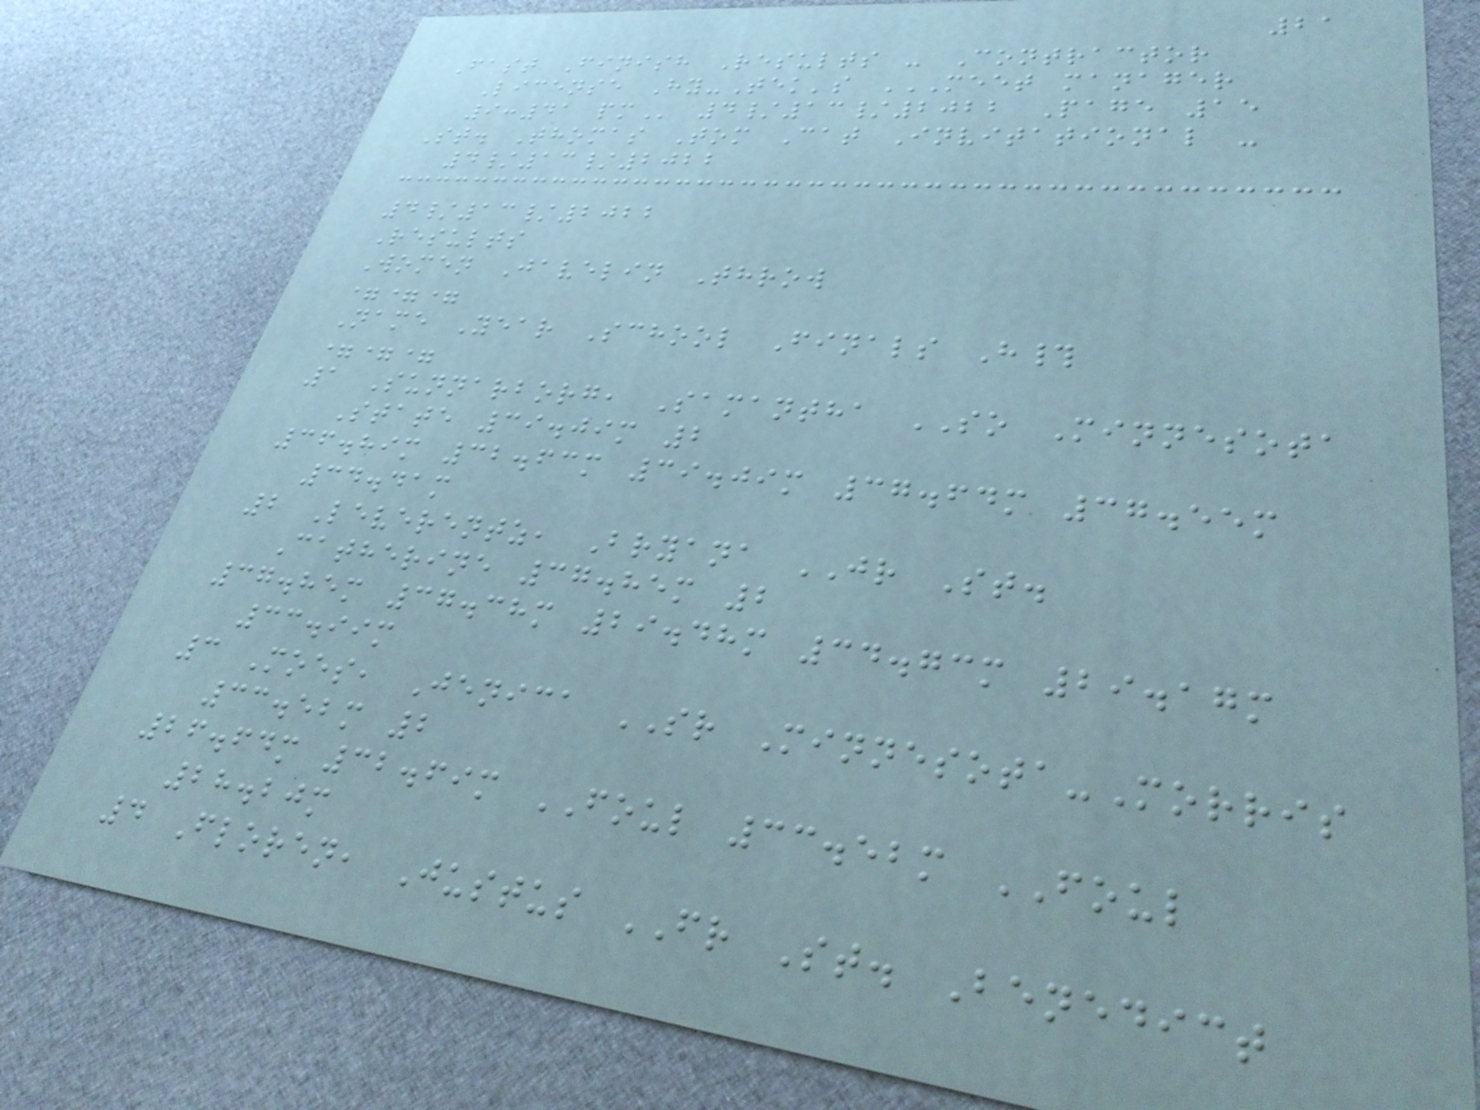21
Fast Finish Results - Contractor
License Hy-Tek's MEET MANAGER
9:41 PM 4/13/2022 Page 15
St. Thomas Tom Cat Invitational -
4/13/2022
4/13/2022
Results
Women Javelin Throw
===
Name Year School Finals H#
===
1 Sunnarborg, Samantha SO Minnesota
State 39.09m 2
36.89m 32.63m 39.09m 37.64m 37.55m
34.41m
2 Leverentz, Bryana JR St.
Catherine 37.85m 2
37.85m 37.38m 29.48m 34.73m 29.17m
33.99m
3 Moes, Jenica SR Minnesota-Morris
33.52m 2
26.64m 32.69m FOUL 33.52m FOUL
28.20m
4 Floren, Justus FR St. Benedict
